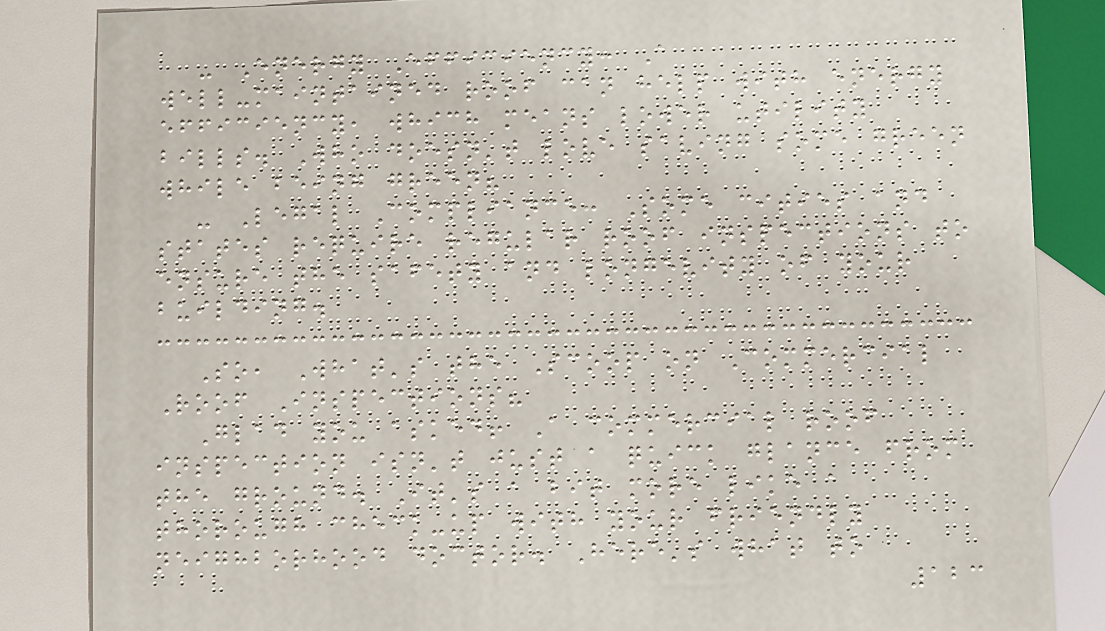- Energy Efficiency: A
well-maintained roof can help with energy
efficiency, which means lower utility
bills. Who doesn't love saving some green
while being green?
- Legal Compliance: Some cities and
states require regular roof inspections to
ensure the safety and longevity of your
building.
So, What's the Scoop on Commercial
Roof Inspections?
Glad you asked! A commercial roof
inspection isn't just a quick glance from
the ground. It's a bit more like a
thorough check-up with your friendly
neighborhood doctor. Here's what to
123
